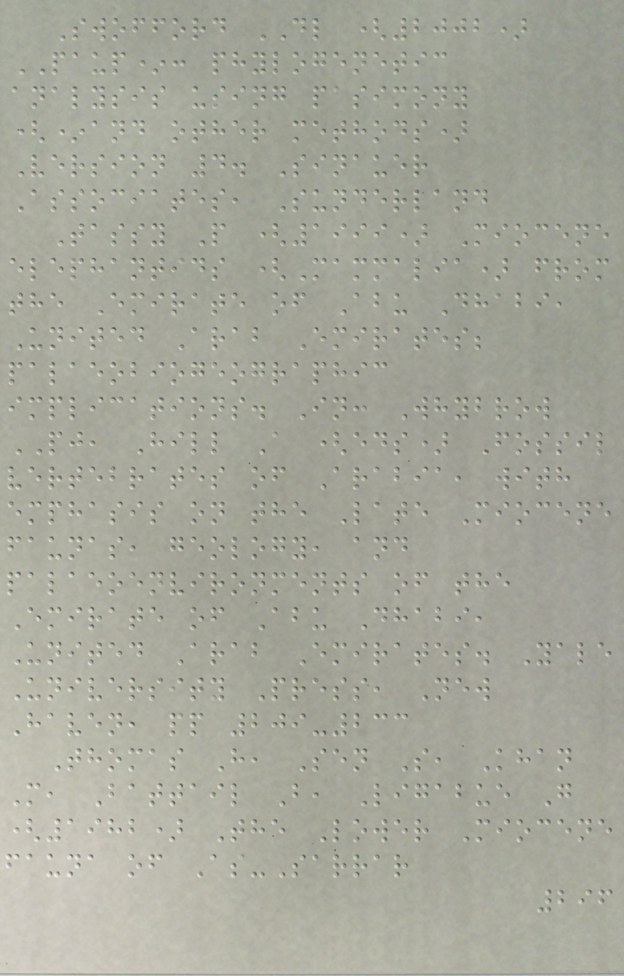Swofford DL (2002)
PAUP*: phylogenetic
analysis using pasimony
(*and other methods)
Version 4. Sinauer
Associates, Sunderland
Tassy P (1999) Miocene
elephantids (Mammalia) from
the Emirate of Abu Dhabi,
United Arab Emirates;
palaeobiogeographic
implications. In: Whybrow
PJ, Hill A (eds) Fossil
vertebrates of Arabia, with
emphasis on the Late Miocene
faunas, geology, and
palaeoenvironments of the
Emirate of Abu Dhabi,
United Arab Emirates. Yale
University Press, New
Haven, pp 209-233
Thomas H, Sen S, Khan
M, Battail B, Ligabue G
(1982) The Lower Miocene
fauna of As-Sarrar
296
